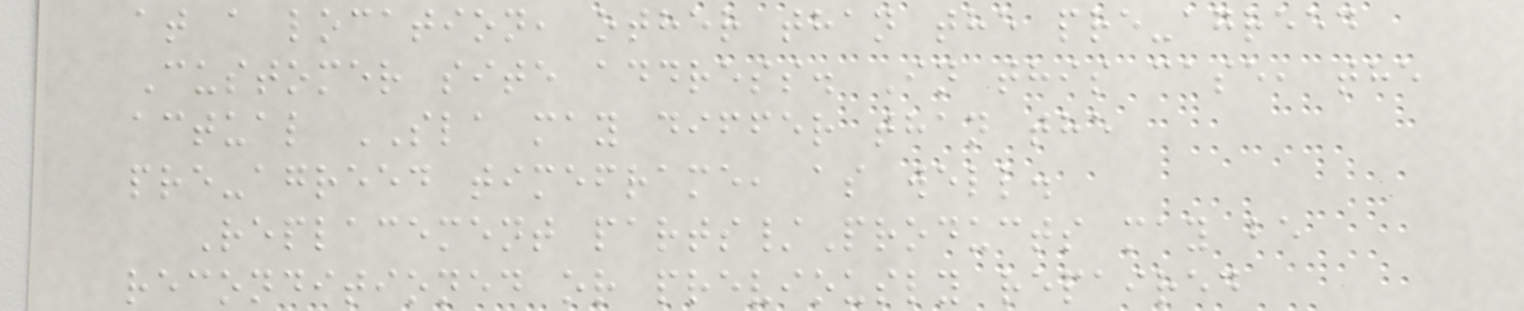at a location, other than the pre-agreed
Customer site address. In this case, the
actual SLA may differ than the
pre-agreed timeframe, as well.
Replacement parts/Products may be
reconditioned or previously repaired
